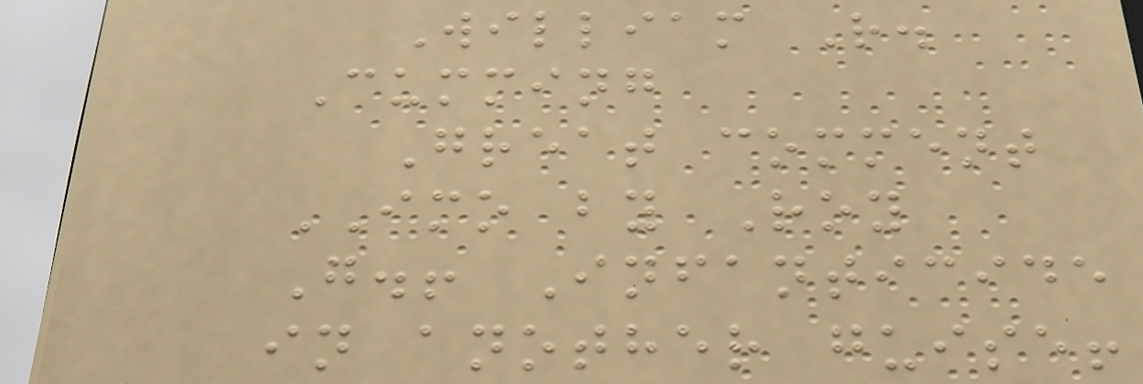William R.
Cumming
Great comment
IMO by Roy
G.! Infanticide
in another guise!
